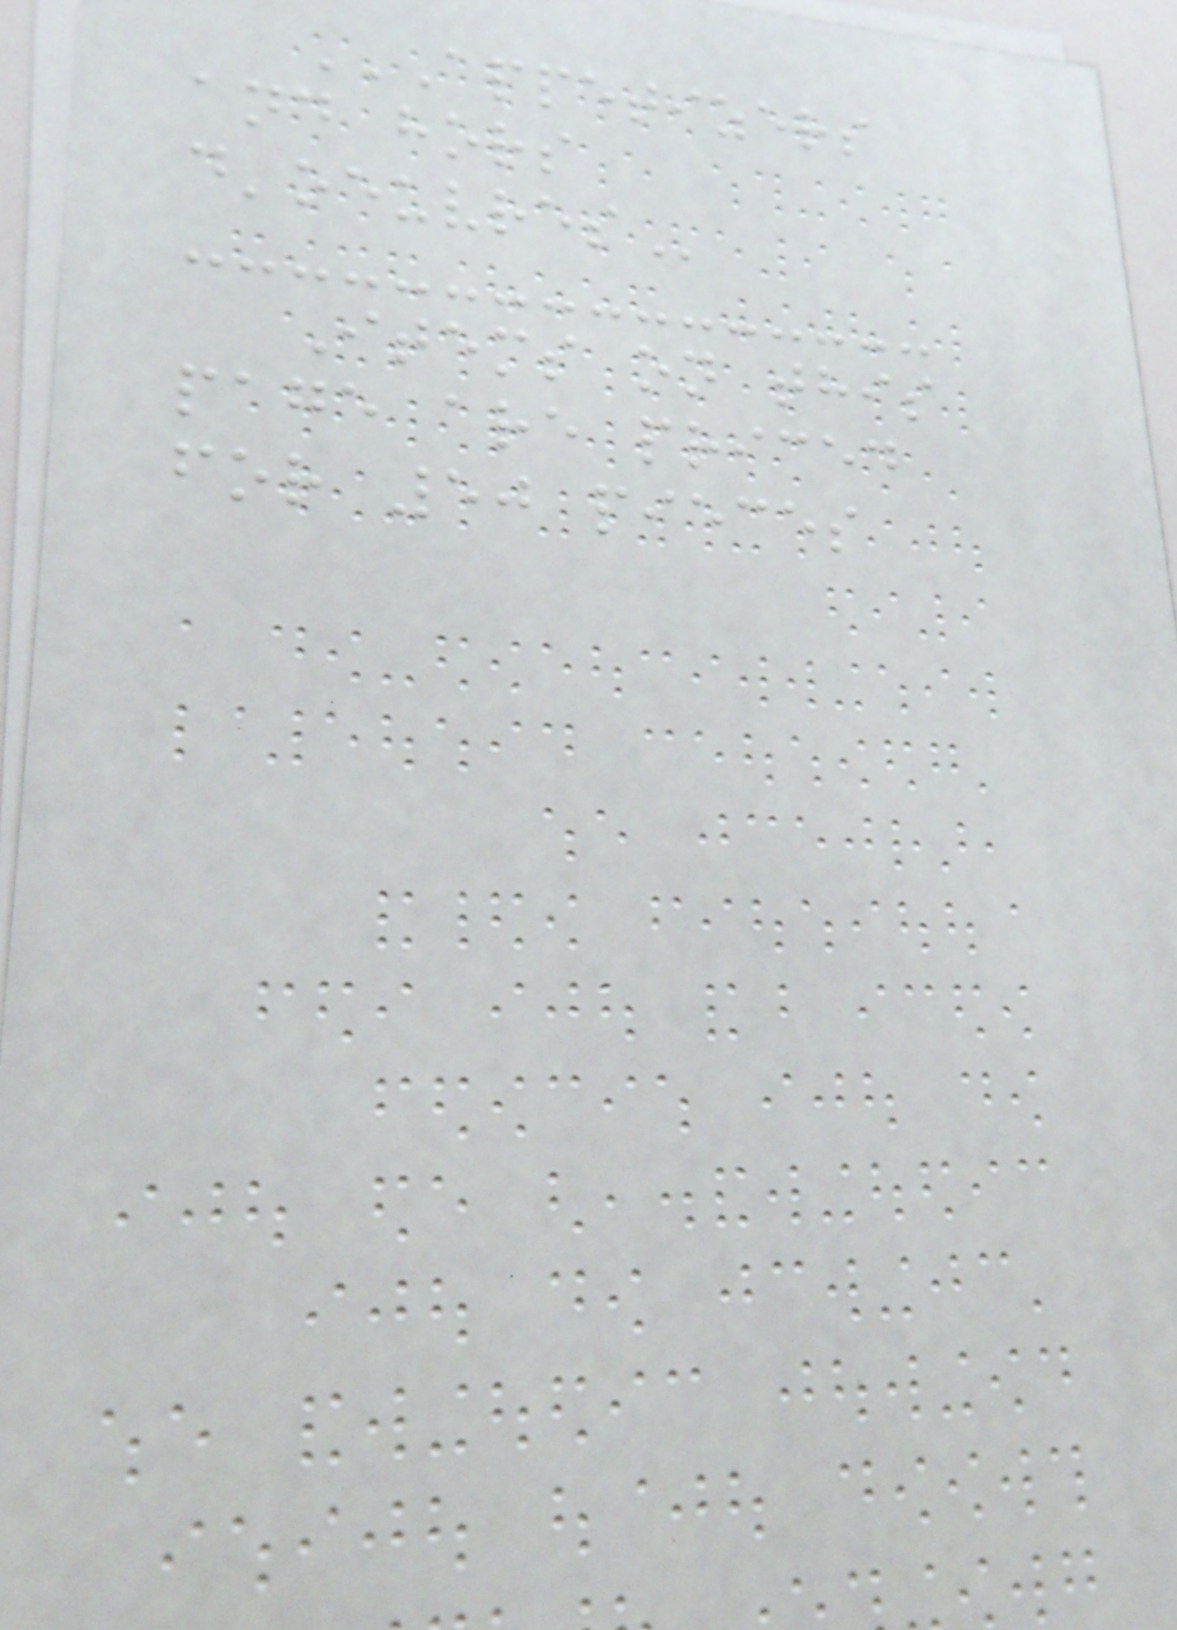APPETIZERS
AND HORS
D'OEUVRES
Items on this
page are priced
for 50 pieces
